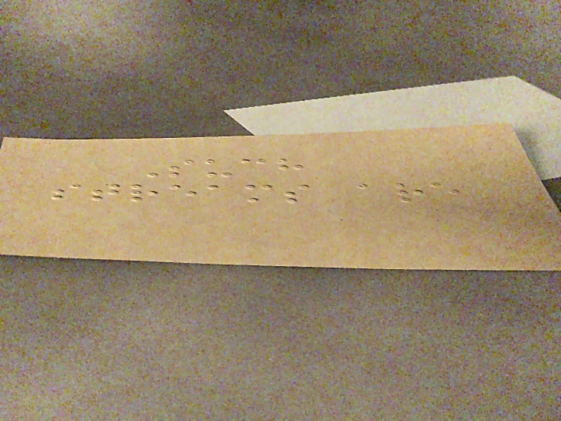Such
streams are
